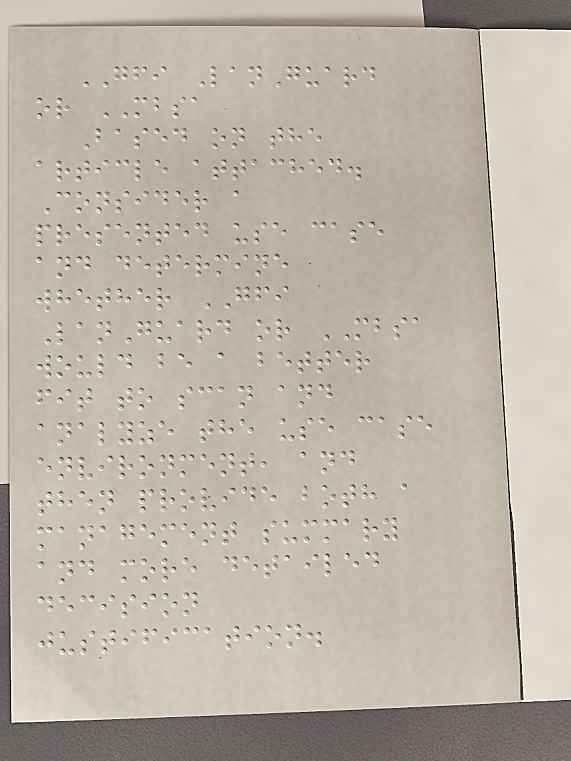GFI LanGuard
or MBSA
Based on the
article attached.
Consider a
presented use case
and determine
whether GFI
LanGuard or MBSA
would be a better
fit to scan and
analyze the use case
environment, and
then provide both a
management summary
and more detailed
decision
justification.
